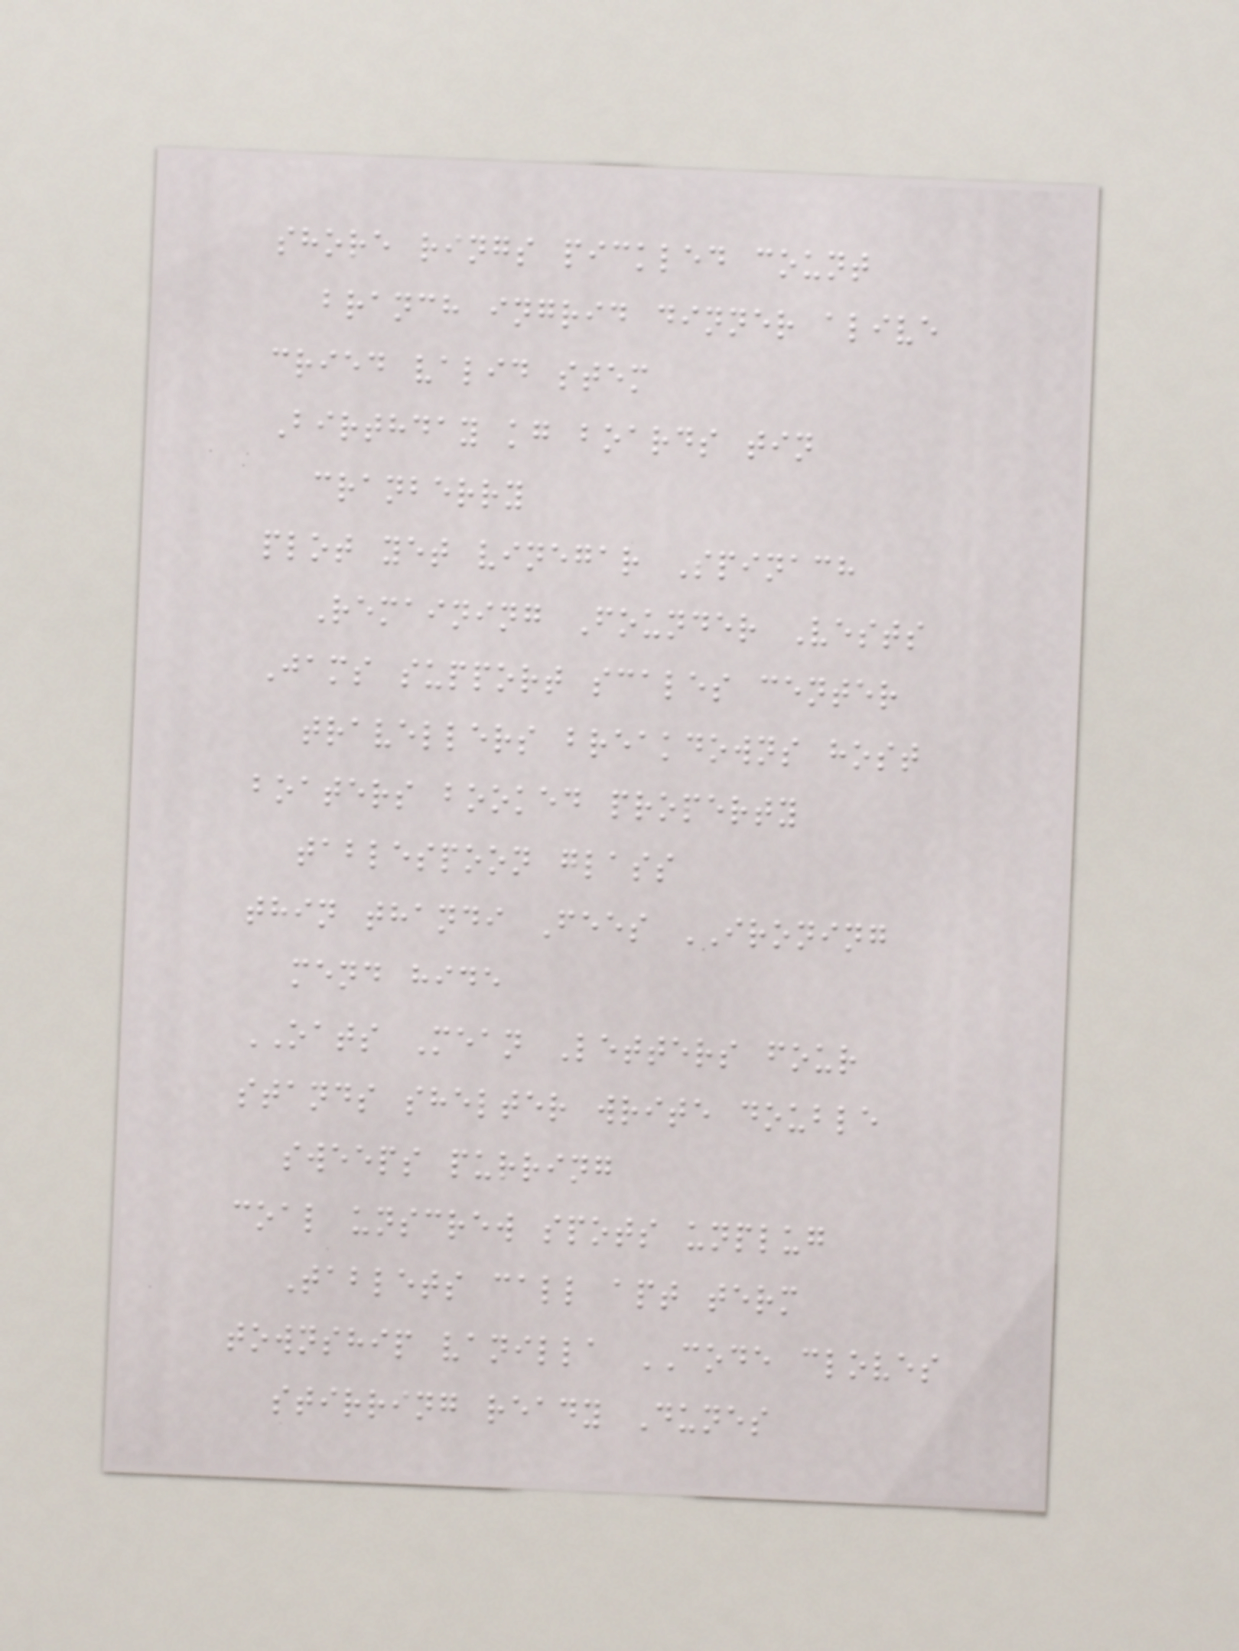shore rings pickled count
branch ingrid dinner alive
cried valid stem
Birthday kg boards tin
cranberry
plot yet vinegar Spinach
Remaining Founder Vests
Jams support scales center
travellers breakdowns host
boaters booked property
tablespoon glass
thin thandi Fees IRONING
mend hide
OATS Mean Letters four
stands shelter write double
sweeps purring
coal unscrew spots unplug
Tablets call apt term
township vanilla CODE cloves
stirring ready Dunes
